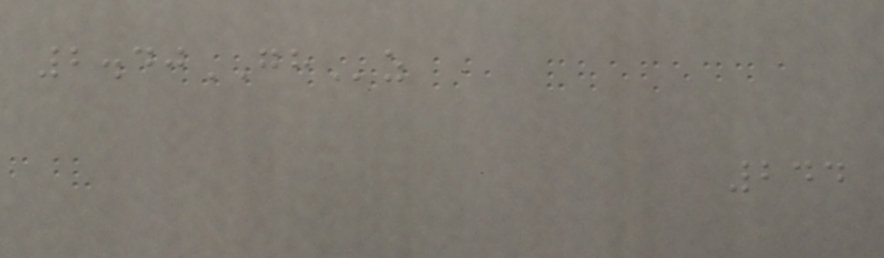2.40GHz
244
